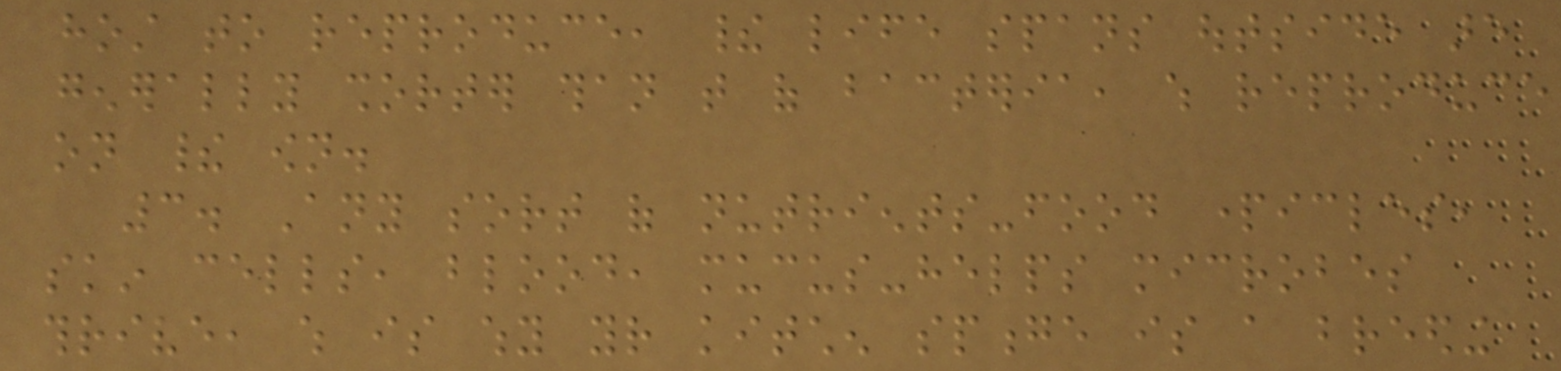host to reproduce, their life spans outside are
generally shorter than that of bacteria, which reproduce
on their own.
3. Any sort of nutrients-food particles,
skin cells, blood, mucus-helps microbes
thrive, which is why your kitchen sponge is a breeding
